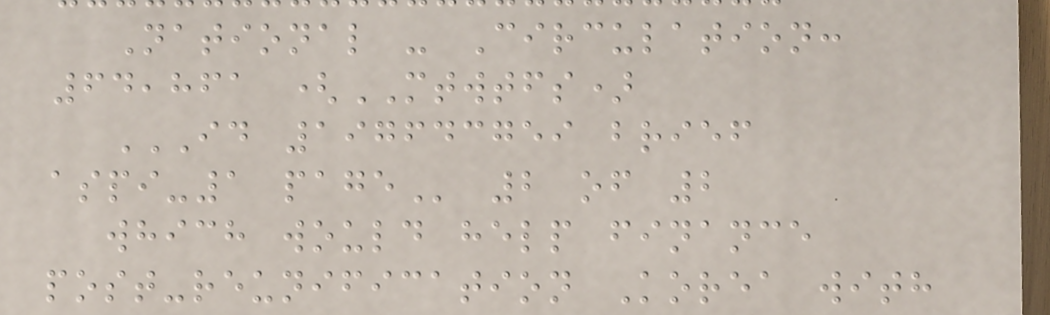National - Circulation:
64,861 (MTWTFS)
ID 197643759 BRIEF
ASPI-1 PAGE 2 of 2
which would help finance
post-reunification Korea with
